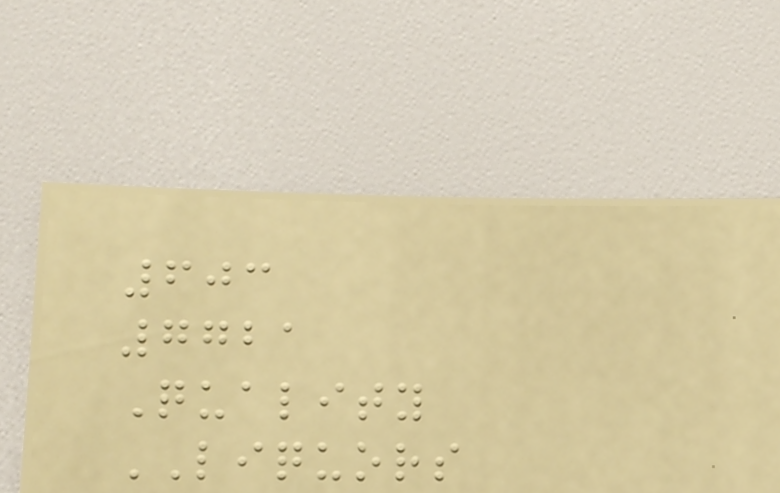603
7721
Quality
LIQUORS
